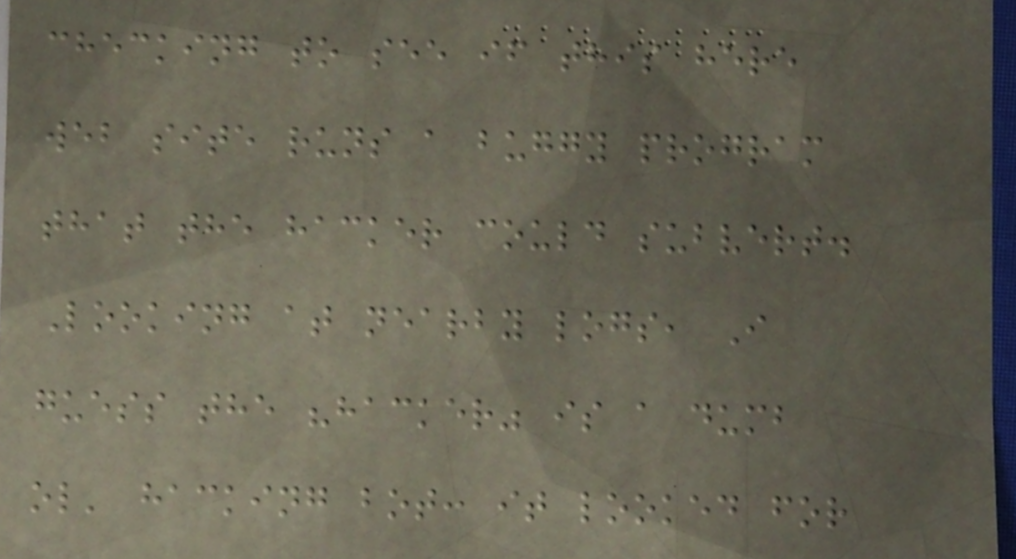checking to see if this here
web site runs a buggy program
that the hacker could subvert.
Looking at nearby logs, I
guess the "hacker" is a dumb
ol' hacking bot: it looked for
